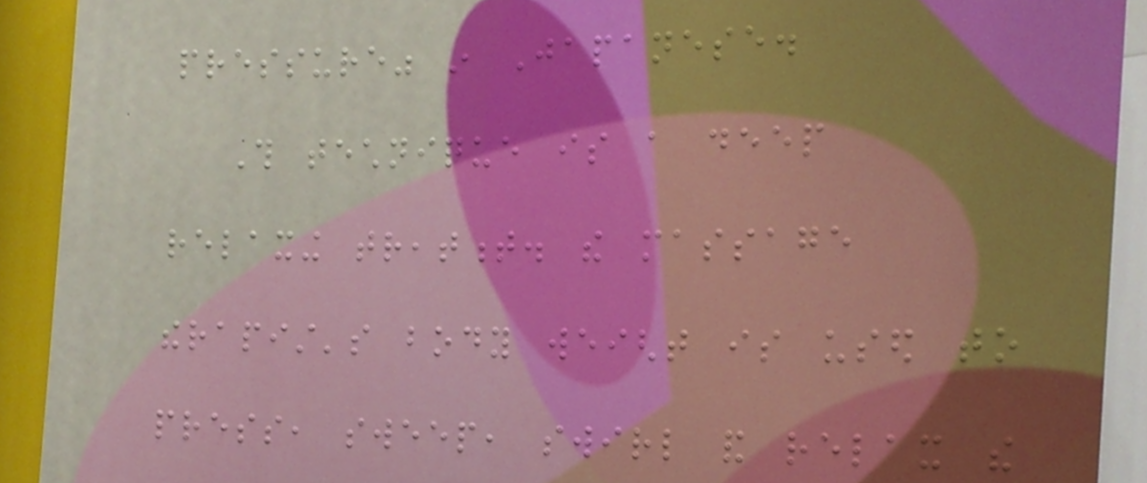pressure" in Japanese.
This technique is a deep
relaxing treatment. the massage
therapist's body weight is used to
press, sweep, swirl and relax the
